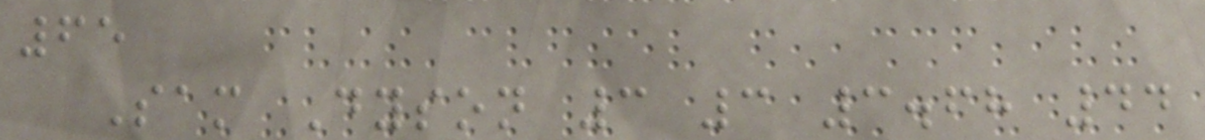65
Sam Dyson 3 3 3.68 44
